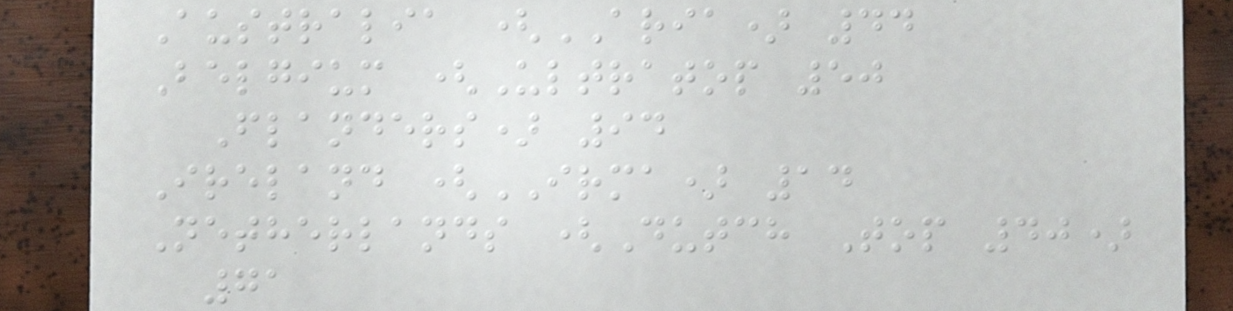Australia (ARIA) 44
Belgium (Ultratop 50
Flanders) 94
Ireland (IRMA) 14
Netherlands (Dutch Top 40)
71
